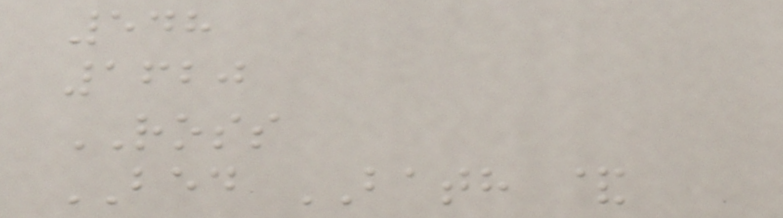548
1620
ROSS
BED BATH &
